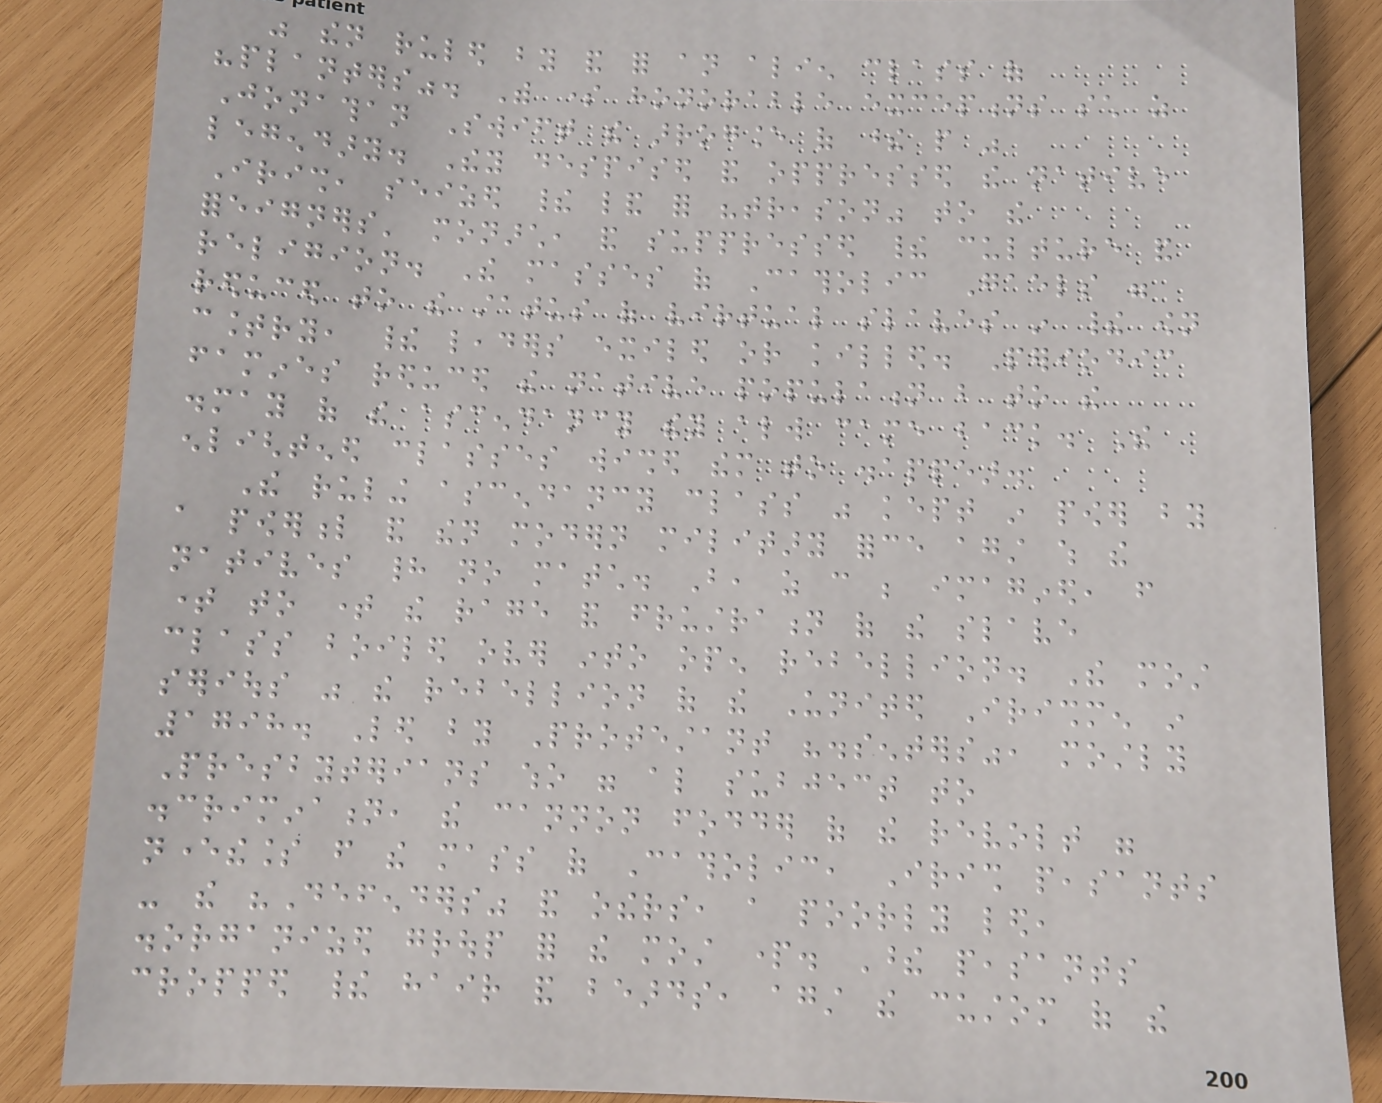was then ruled by and for an alien class of
"planters". With some honorable exceptions such as
Jonathan Swift the arrogance of these people was
legendary. They despised and oppressed the native
Irish, seized their land for "treason" to the
foreigners' monarch, and suppressed their culture and
religion. The masses of Catholic Gaels were
reduced to the status of virtual slaves in their own
country, their leaders exiled or killed. Periodic
famines reduced the native population but to the
dismay of the ascendancy they always came back. The
enlightened classes wished them to disappear.
The ruling ascendancy class was kept in power by
a powerful and then modern military force against which the
natives had no match. But, as can be imagined, from
time to time the rage and frustration of the slave
class boiled over into open rebellion. The most
serious was the rebellion of the United Irishmen in
1798. Led by Protestant "dissenters", mostly
Presbyterians who were also subject to
discrimination, the cannon fodder of the revolt were
nevertheless from the mass of Catholic, Irish peasants
- the "Defenders" and others, a poorly led,
disorganized group for the most part. These peasants
cropped their hair and beards, against the custom of the
